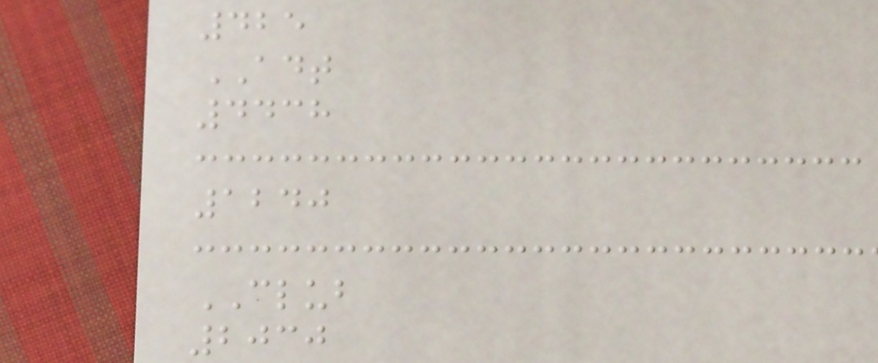425
ADT
4438
1240
CLUB
2030
